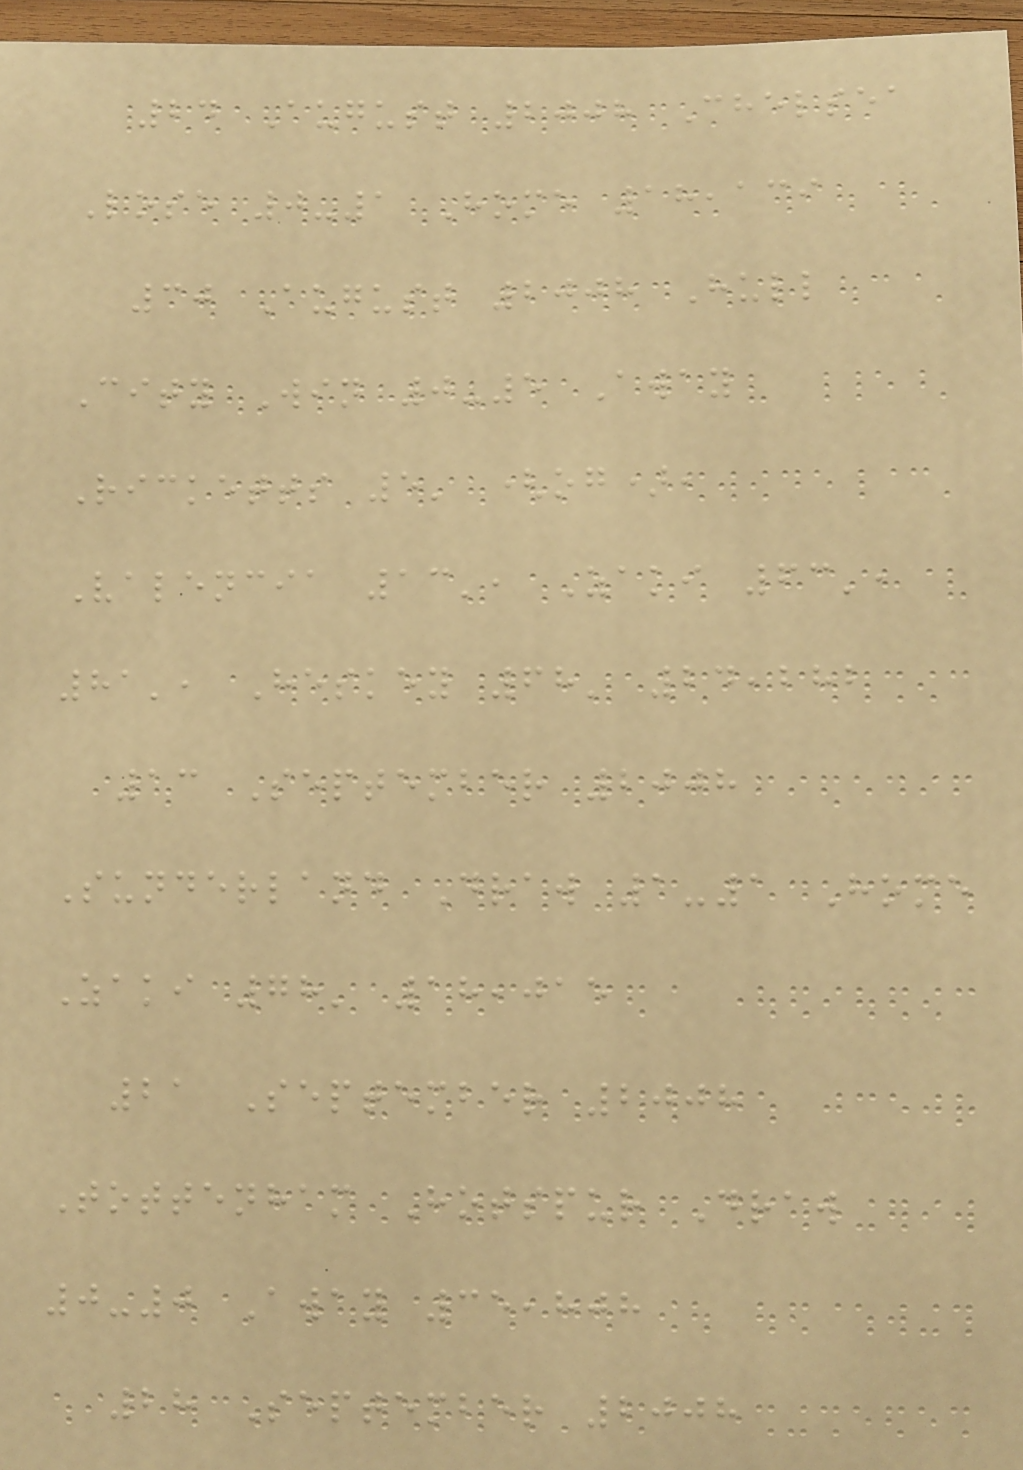24 August 2008 Chelsea
Lose 0-1 Home 18,139
30 August 2008 Hull
City Win 0-5 Away
Ricketts 5' (og),
Valencia 13', Zaki 63',
81', Heskey 68' 24,282
13 September 2008
Sunderland Draw 1-1 Home
Zaki 78' 18,015
21 September 2008
Tottenham Hotspur Draw
0-0 Away 35,808
28 September 2008
